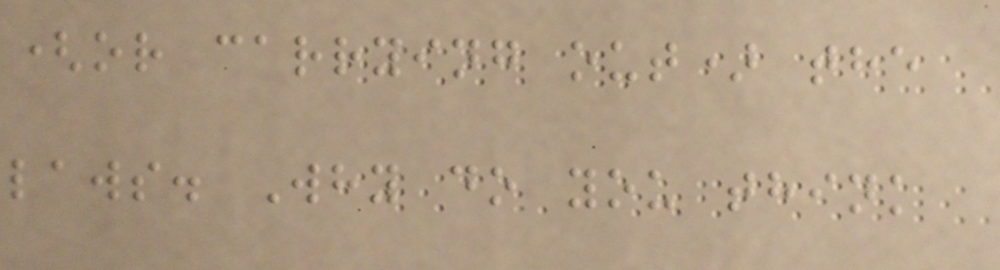(or carrying out) the
laws. Why do you think
